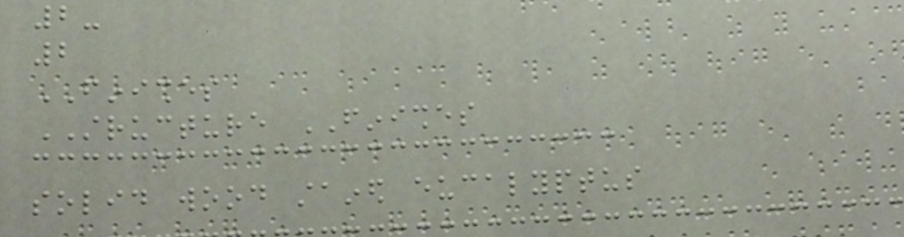2-
2
FINISHES
STRUCTURE FINISHES
solid wood stained eucalyptus
